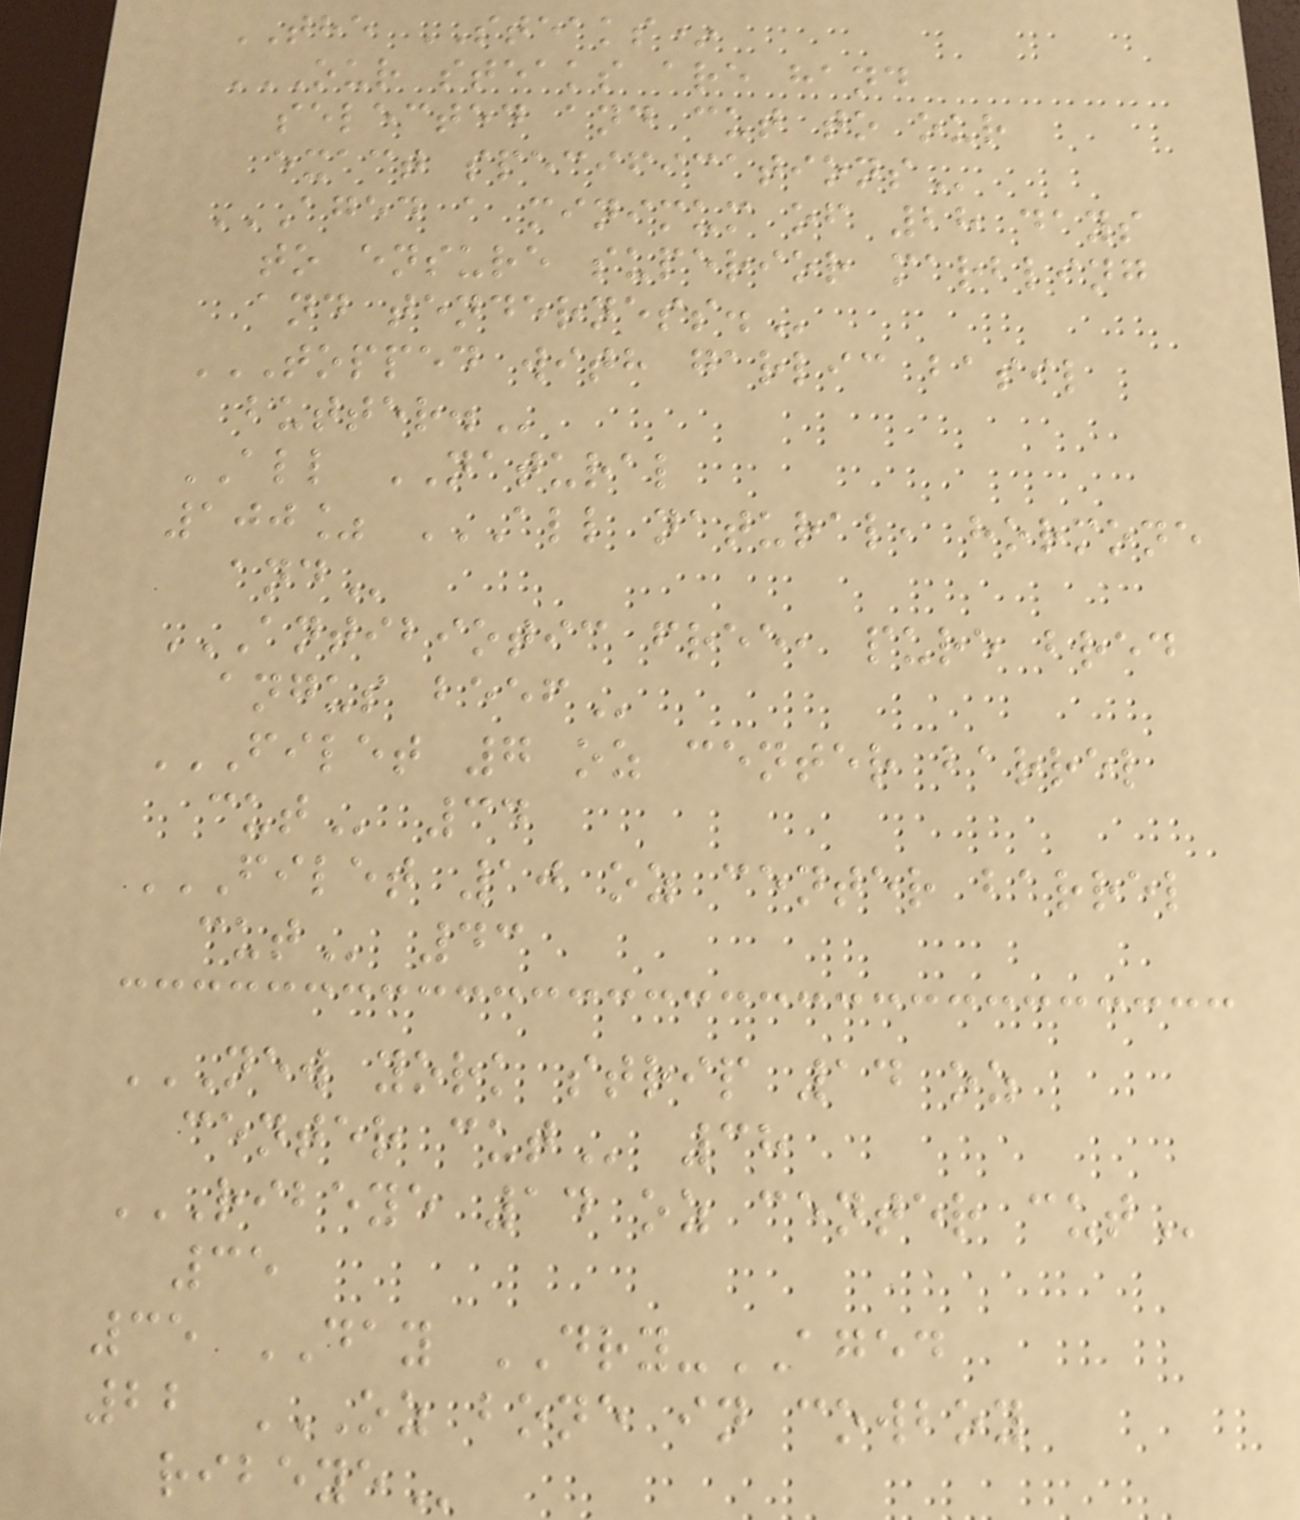THE STEAKS*
OUR STEAKS ARE HAND
SELECTED AND CUT TO OUR
EXACT SPECIFICATIONS
AGED A MINIMUM OF 28 DAYS
TO ENSURE SUPERIOR MARBLING
AND TENDERNESS.
TOPPED WITH GARLIC BASIL
BUTTER.
ALL NATURAL
100% ALL NATURAL, HORMONE
AND
ANTIBIOTIC FREE, PURE BRED
ANGUS BEEF
FILET 7 OZ CENTER BARREL
CUT 34
FILET 10 OZ CENTER BARREL
CUT 43
NEW YORK STRIP 14 OZ
CENTER CUT 38
RIBEYE 14 OZ CENTER CUT
35
35 DAY DRY-AGED
22 OZ BONE IN COWBOY
RIBEYE
